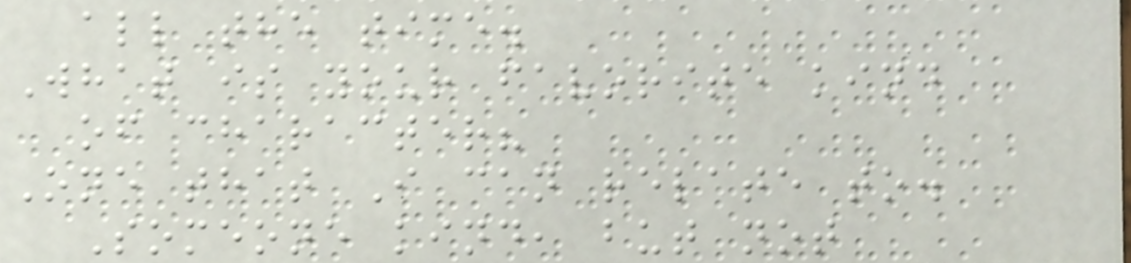all the time.
What is your favorite kind
of character?
One that I can relate to.
Someone kind, but not
